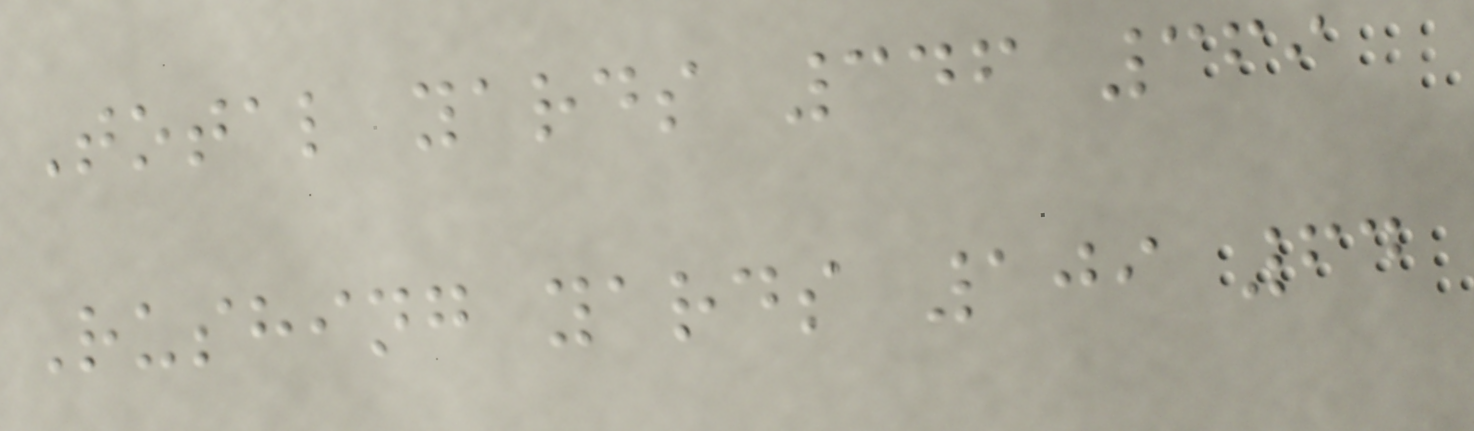Total yards 346 369
Rushing yards 109 64
